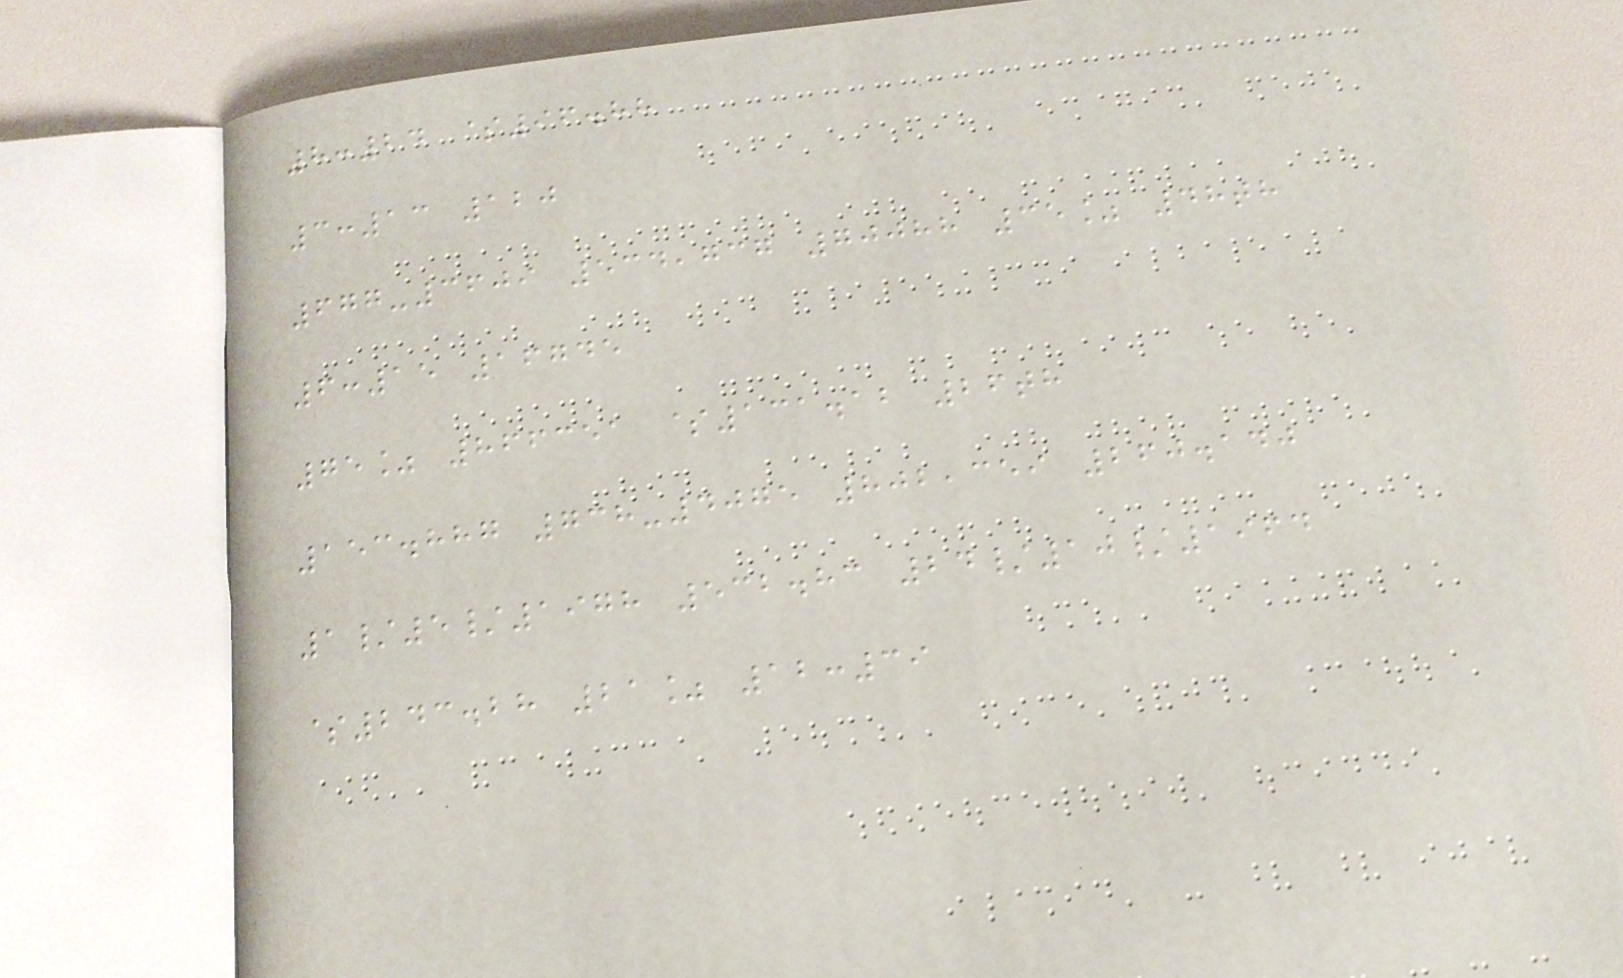8:24 $96.88
3:13 120
677-3609 534,737 70088 35% 48th
6:15 16745
75% 866351 $131.12 26th
153.887 738-4075 802,359 260.140
1/5/1978 532.83 24/10/1964
$243.28 21% 12:39
